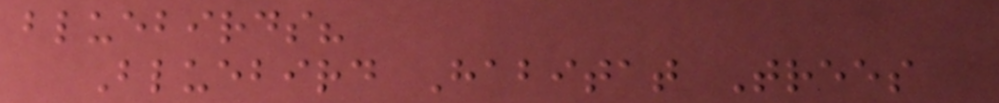bluebirds?
Bluebird Habitat Trees
